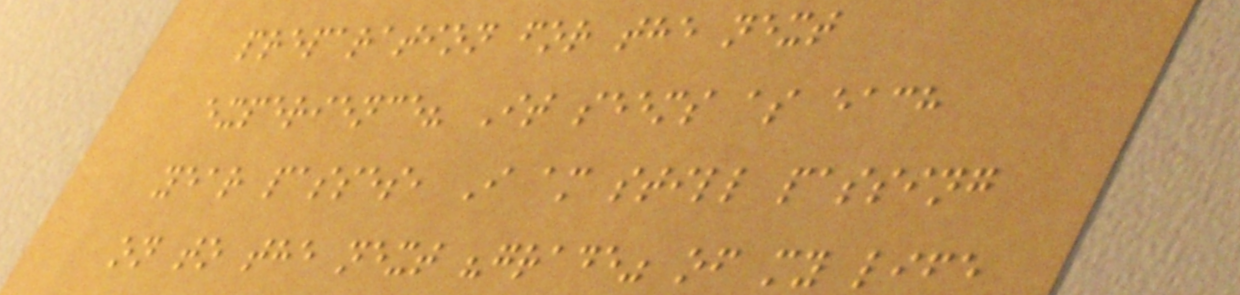preparation for the next
experience? It seems as each
year passes, I am still passing
on to the next "grade" of my life
